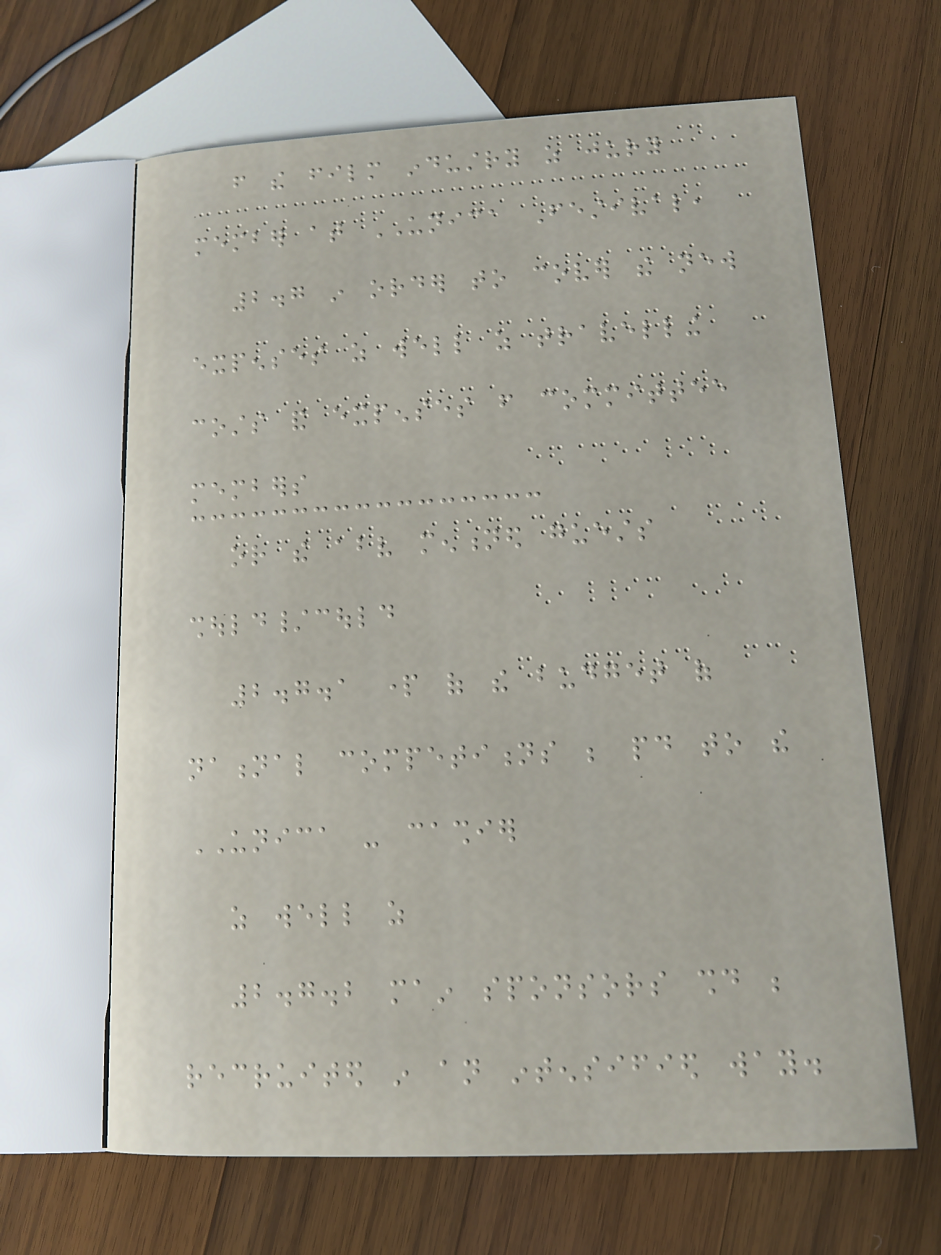from the film industry as jury
member at UNICA Festival,
2.7 in order to cover the new
expenses as well as travelling
costs and expenses from committee
members
or the above mentioned guests
should/could
2.7.1 part of the budget of
national competitions be paid to the
UNICA - cashier
as well as
2.7.2 main sponsors should be
recruited in an intensified way.
